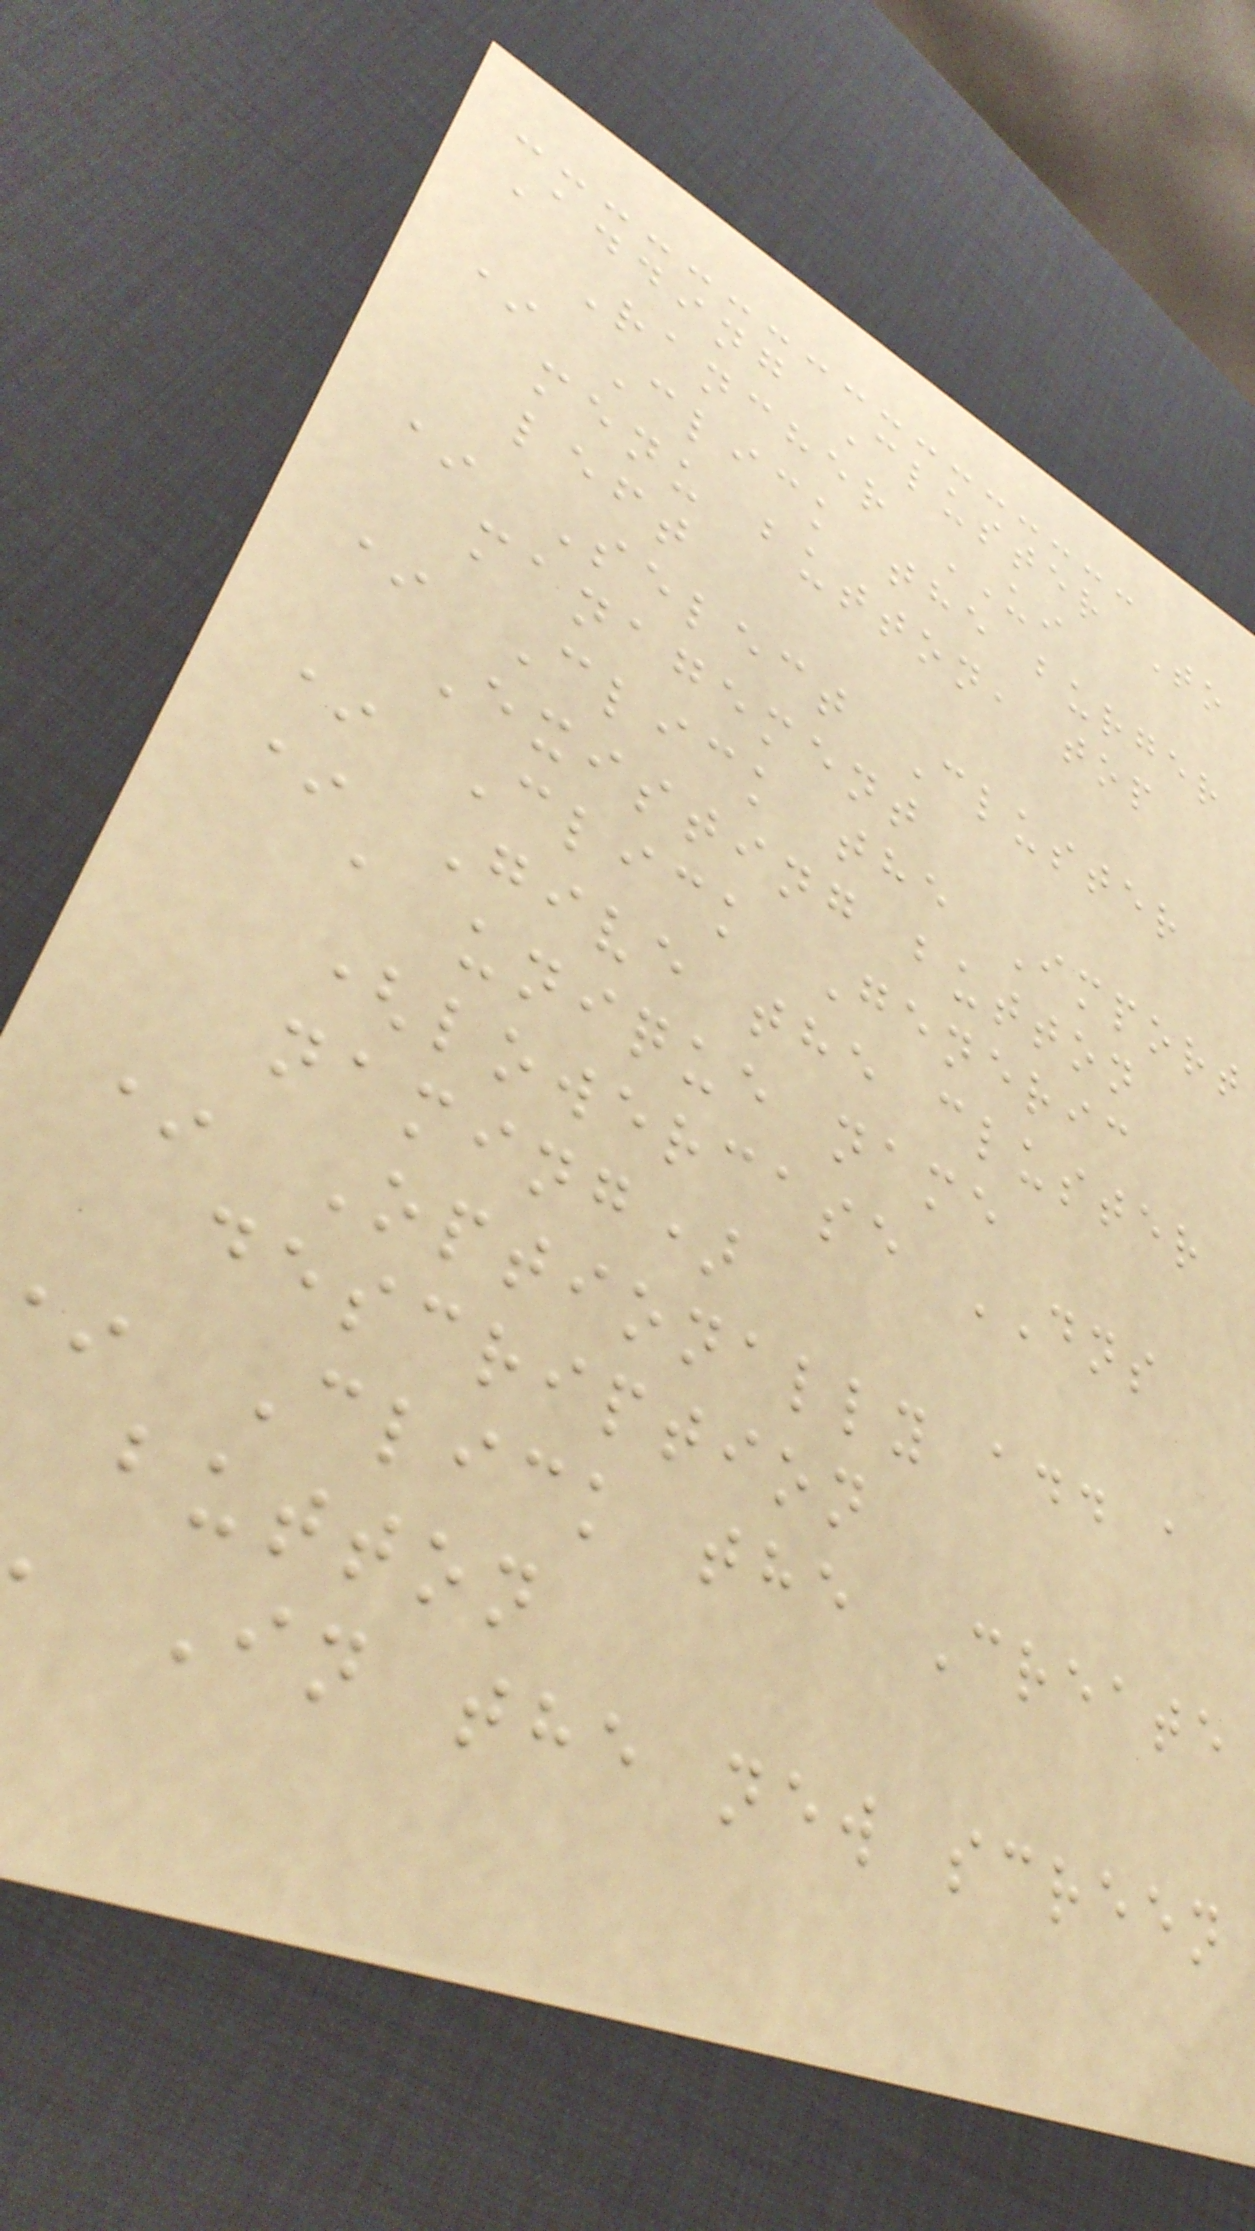Adding Cluster To
Rancher UI
* Click the burger
menu button, top
left
* Select Cluster
management
* Click the Import
Existing button
* Click Generic
* Give the cluster
a unique name
(lowercase DNS
naming)
* Optionally add a
description
Click the Create
button
In the new screen
